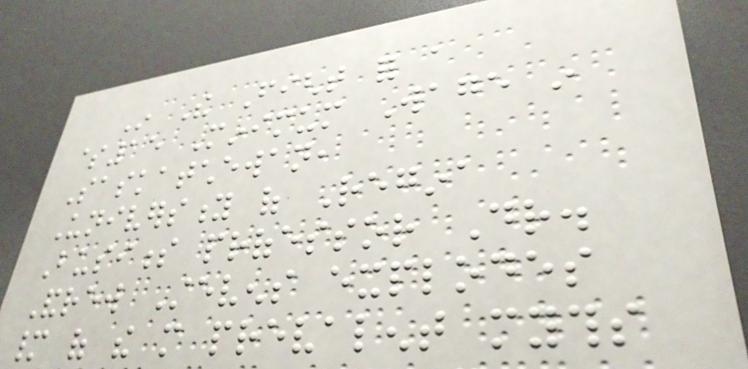In The Fight for a
$15 Minimum Wage in
Saskatchewan,
University of Regina
Business professor Dr.
Andrew Stevens explodes
many of the more prevalent myths
